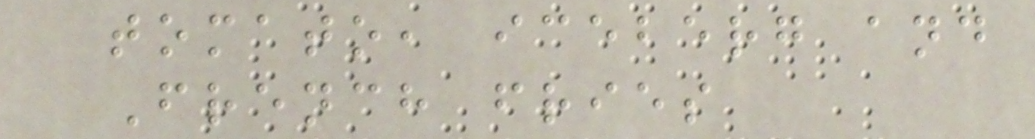tomato, iceberg and
French fries
